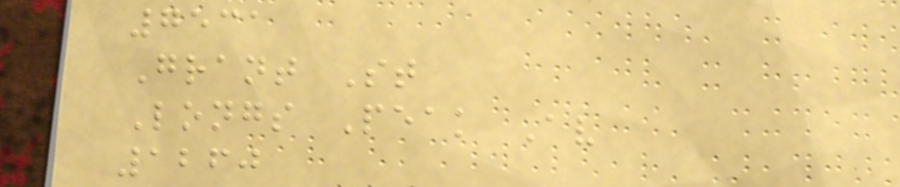7531
Grant St
Longs Peak Av
1260
